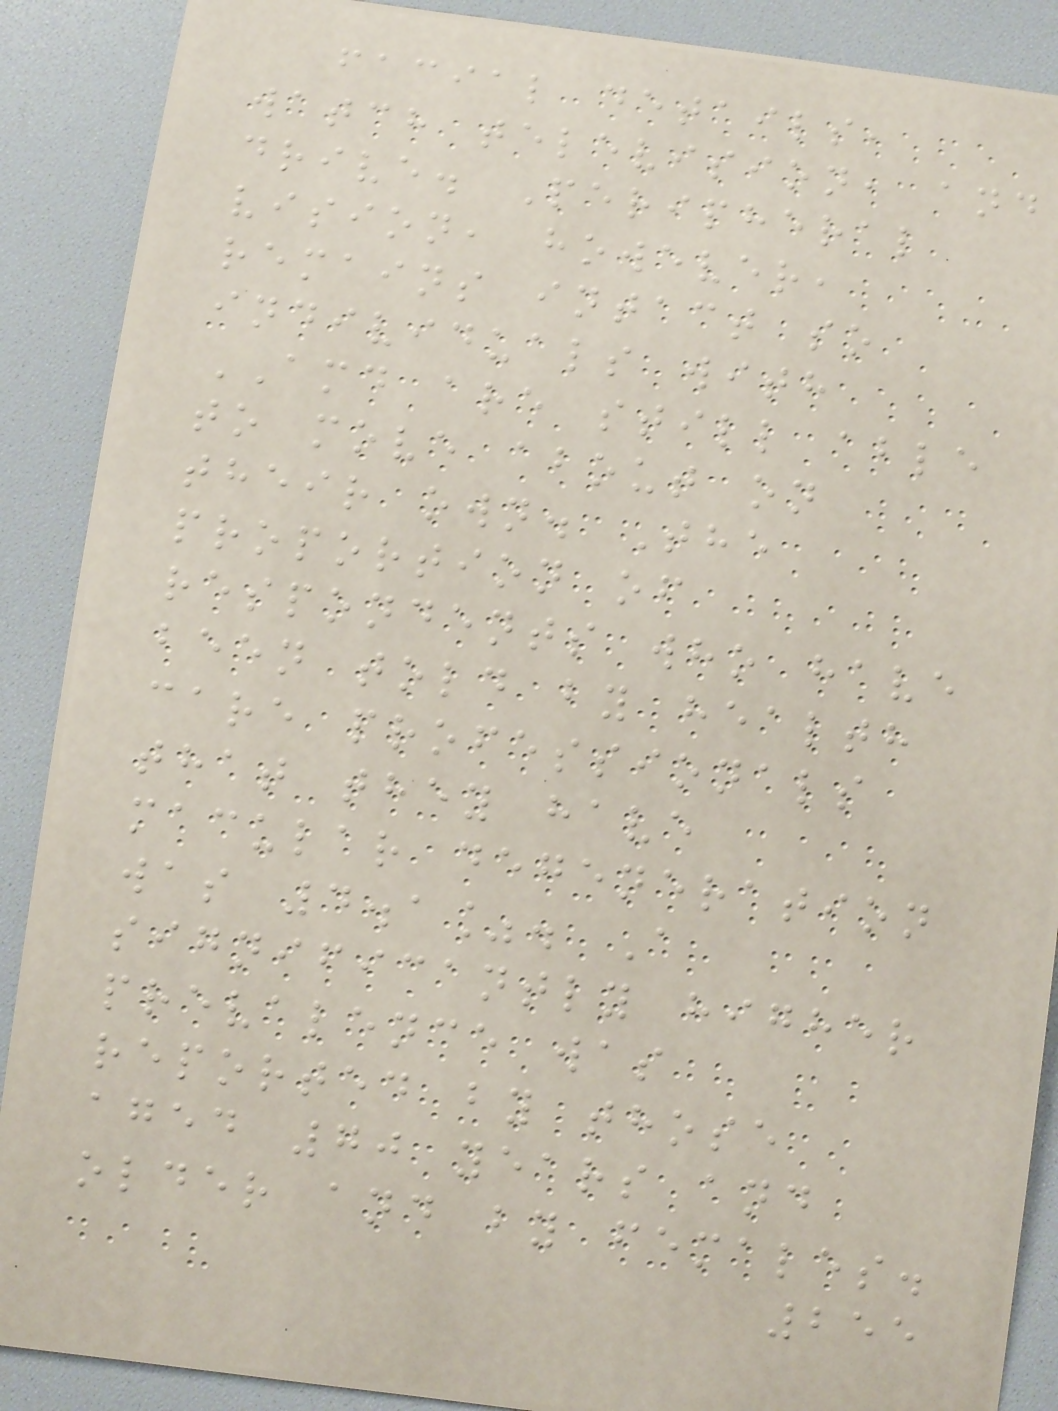facial details,
watch television, and
drive. Peripheral
vision, however,
remains intact so
individuals with
AMD are still able
to move about on
their own. The
proportion of
respondents who have
been told by health
care professionals
that they have
macular degeneration
was 4.1%. A
significantly higher
prevalence was
reported by those
aged 70 years and
older and by females.
255
